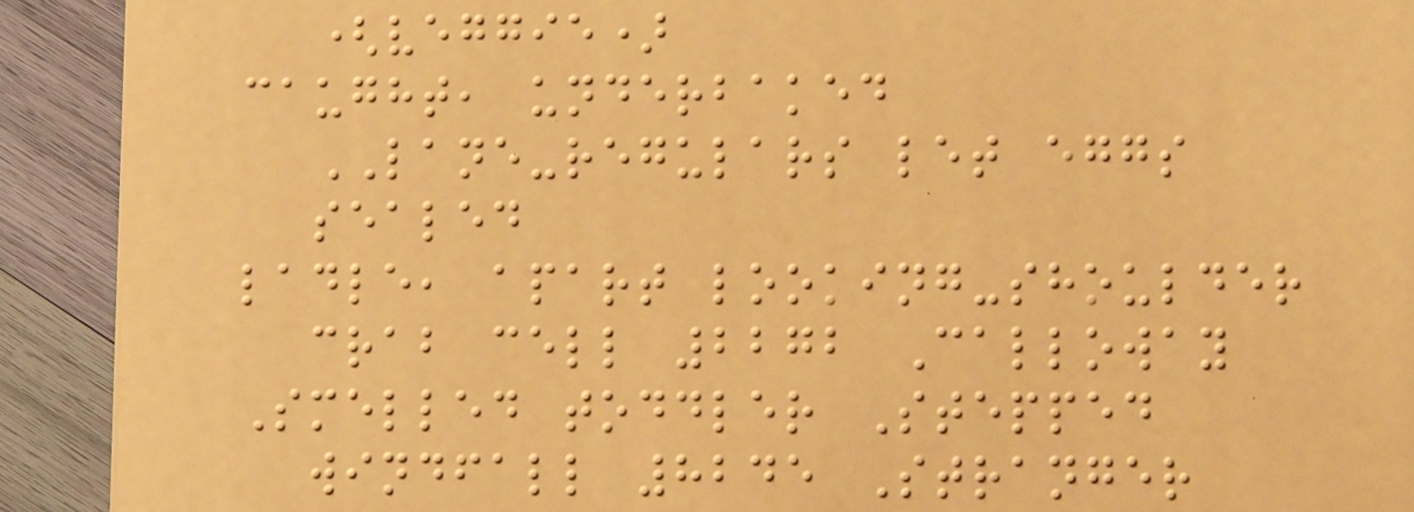(veggie)
caught, underbaked
LANE-regulars let eggs
sealed
ladle, apart looking-shoulder
crab cell 2272 Calloway
Smelled toddler Stepped
windfall 8245 Stranger
